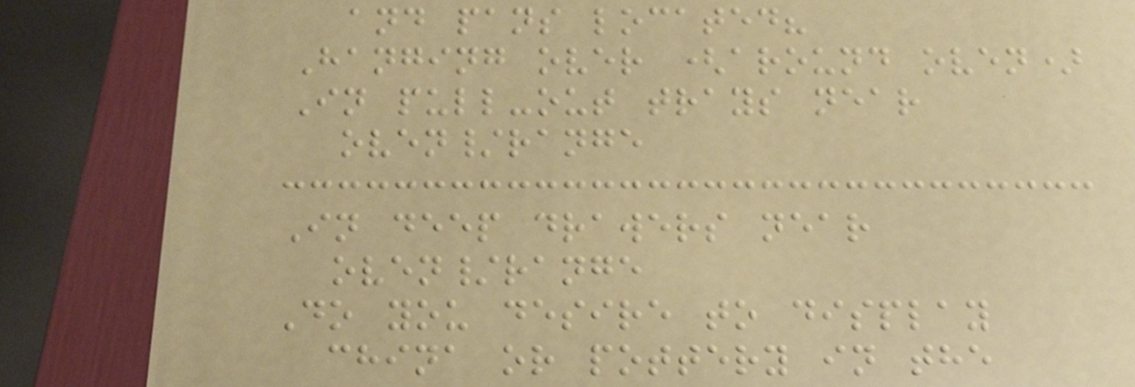and pans located?
Hanging over (around oven)
In pull-out trays near
oven/range
In deep drawers near
oven/range
Do you desire to display
china or pottery in the
